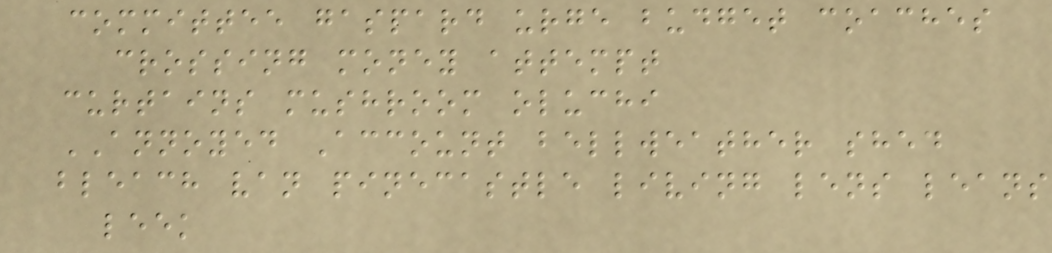committee gaspard urge budget coaches
crossing money attempt
curtains mushroom oluchi
ANNOYED Account bellweather shed
bleach van pinecastle living lens leans
leek
